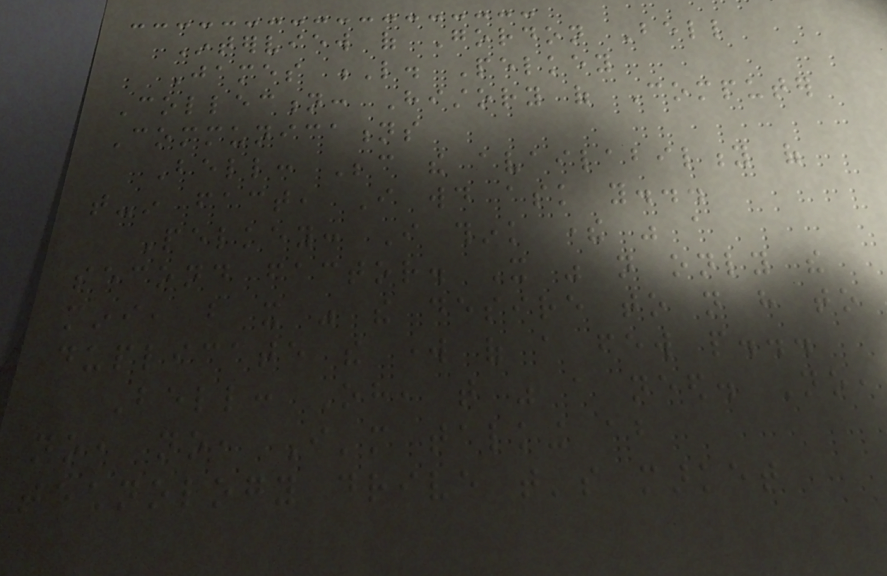Interview of Gordon Bell
James L. Pelkey
Collection: History of Computer
Communications
Bell: Because the availability of
that-in fact, I would ask you...
Pelkey: I think there was a
second factor. It was not only the
mini, but it was the desire to not have to
duplicate the work of a few people...
Bell: Oh, that was a need. No,
no, no, I'm talking about
technology drive that's market
